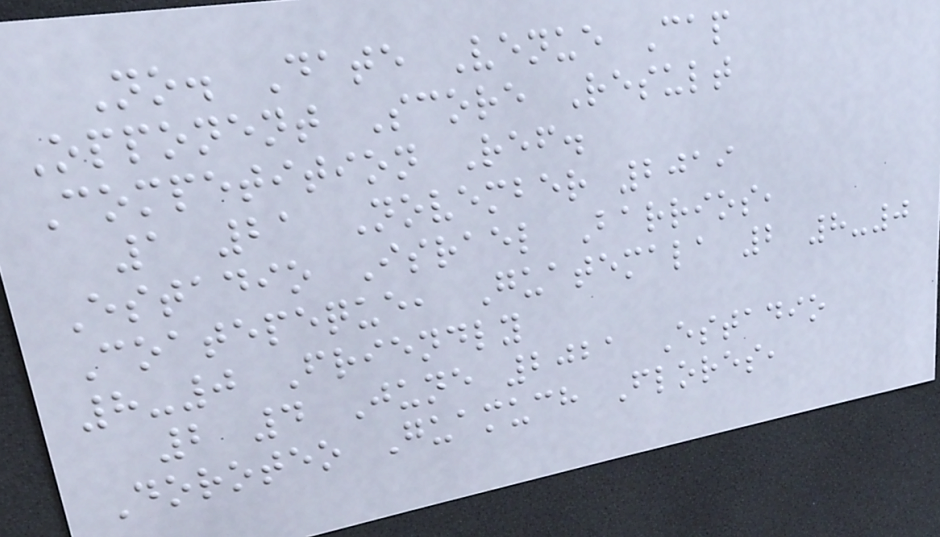No. Date Venue Cap
Opponent Score Result
Competition Ref.
1 21 November 2019
Estadio Israel Barrios,
Coatepeque, Guatemala 2 8-0
8-0 Friendly
2 4 June 2021 Estadio
Doroteo Guamuch Flores,
